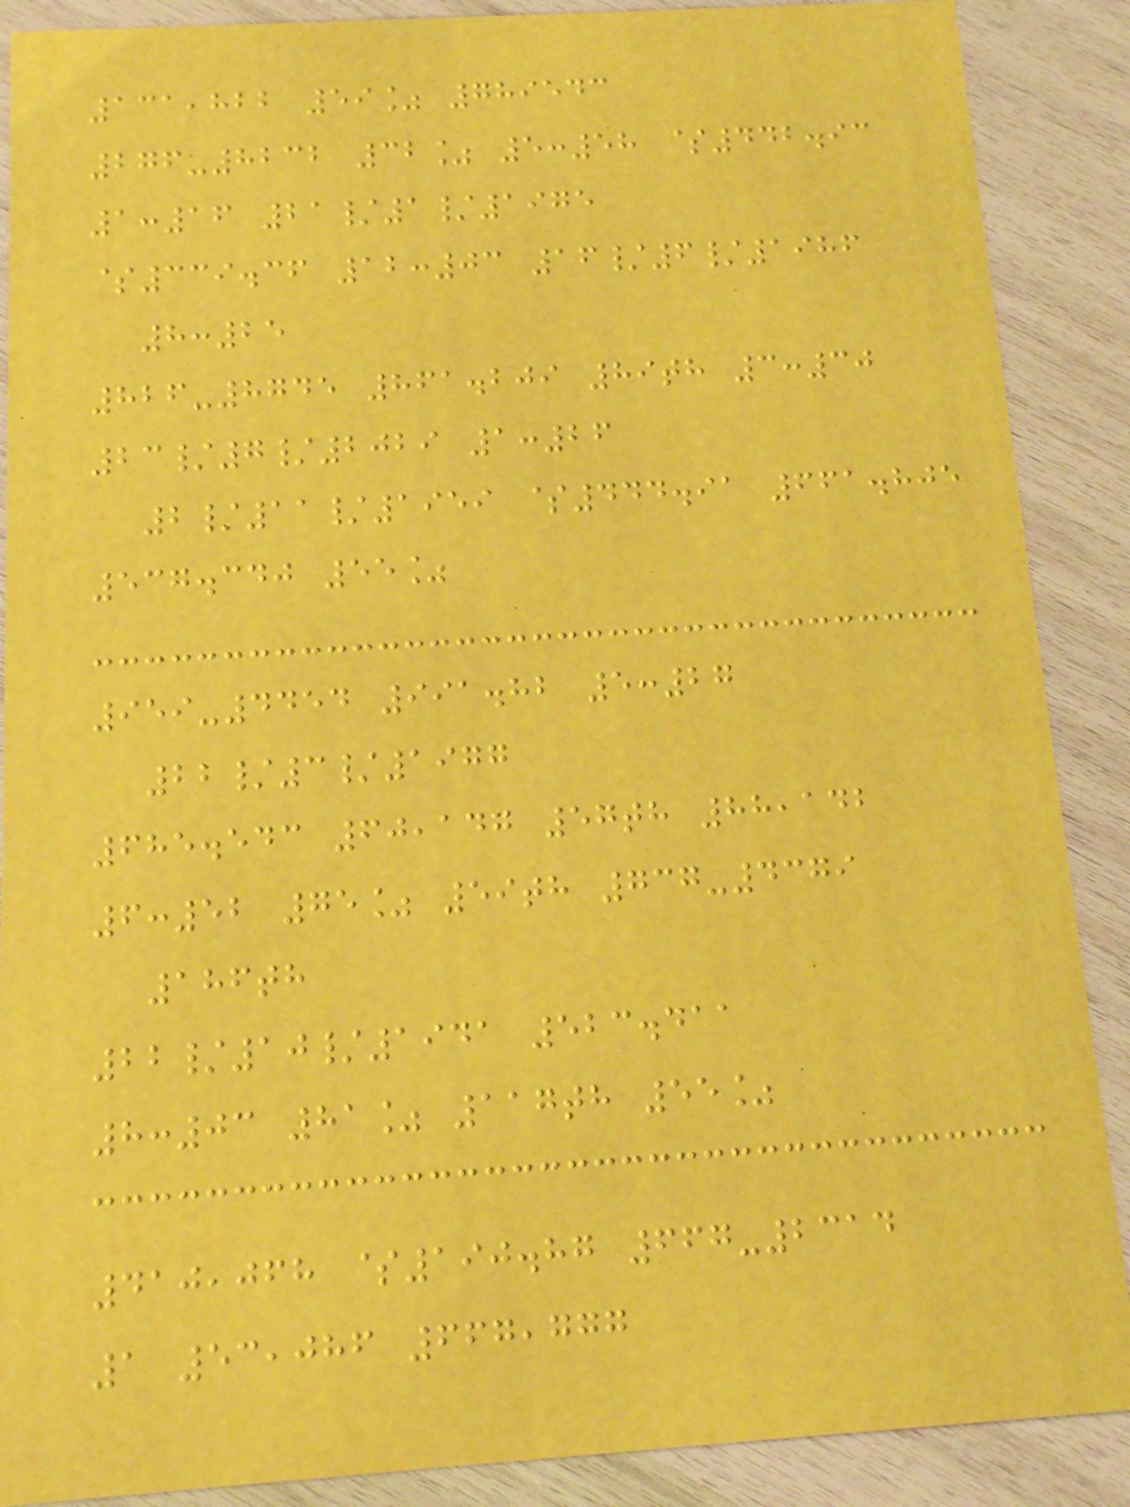131,822 59% 789543
276-8232 32% 5:58 $442.93
1:16 21/1/1975
$339.36 12:03 16/6/1986
8:25
826-8745 861.209 89th 3:30
23/7/2029 1:26
2/11/1959 $444.91 661.805
537.340 55%
959-4454 991.82 5:27
22/3/1977
685.543 60,147 57th 88,142
6:52 75% 59th 737-4379
186th
22/10/1941 523.411
8:03 81% 117th 55%
410,068 $190.87 667-2314
1 53,086 667,777
